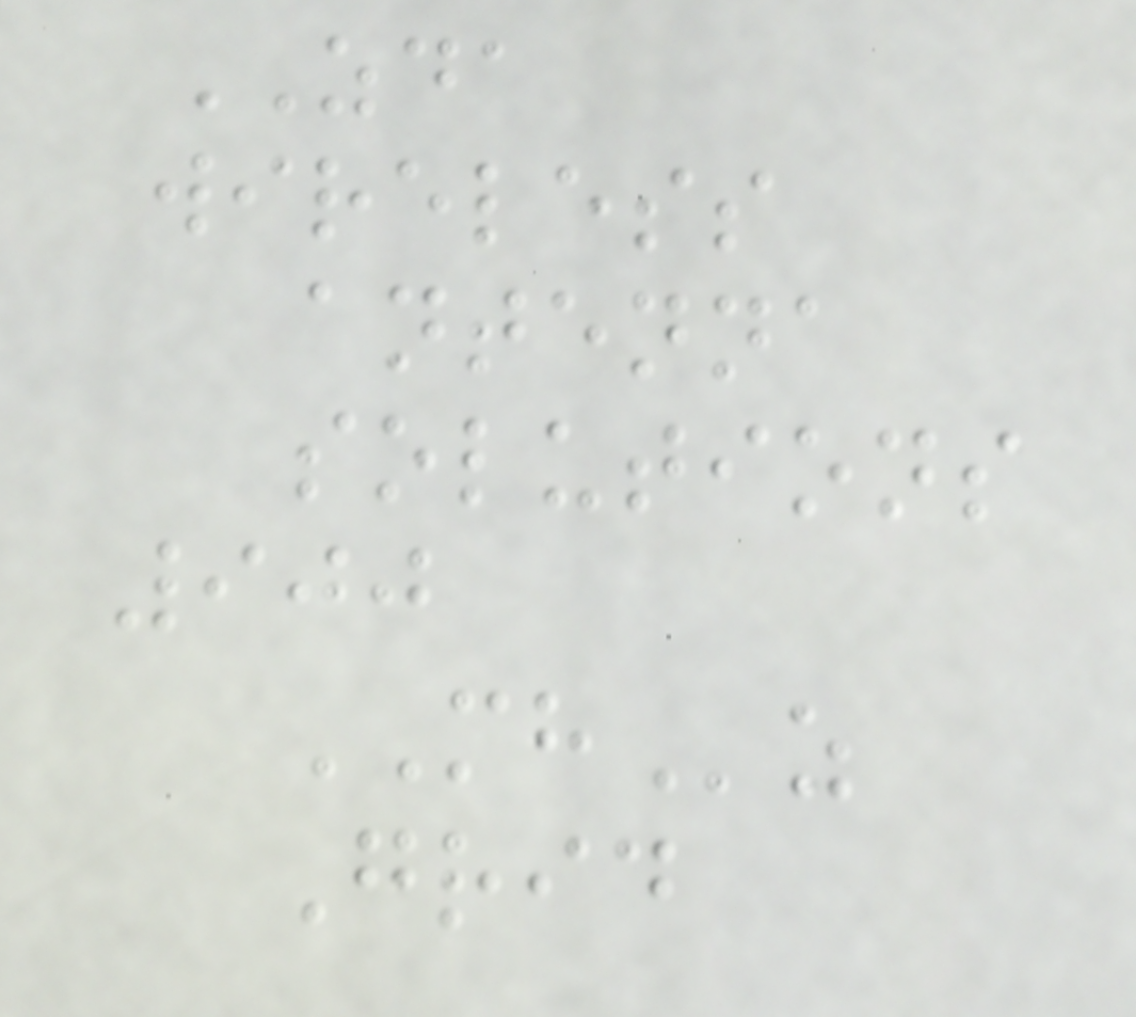ZDA
wireless
antenna
solutions
900
MHz
Grid
